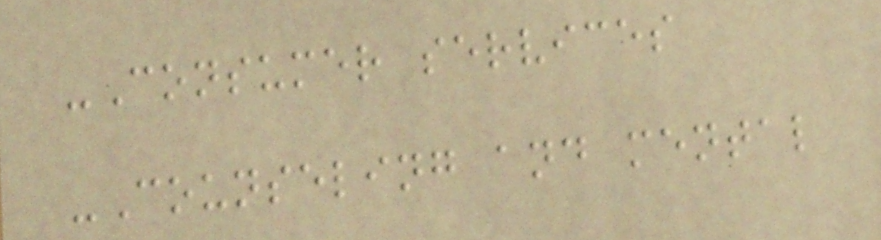-Consumer services
-Counseling and mental
